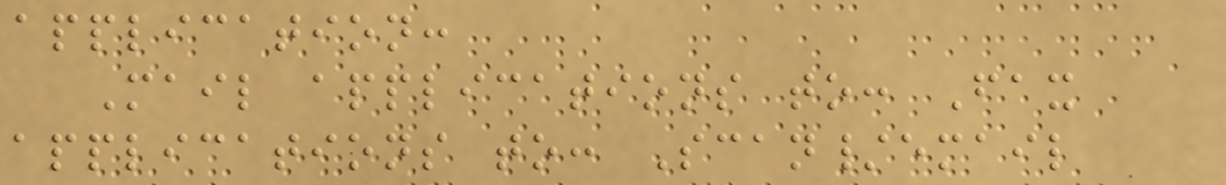application:
Mail applications to: Fax
applications to: Scan/email
